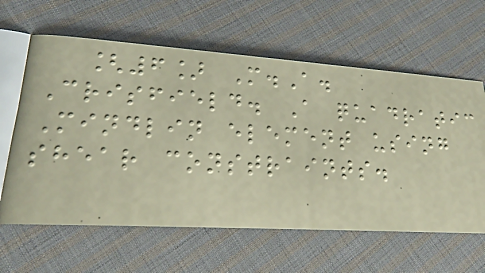[6] M.A.
Crisfield. A quadratic
Mindlin element using
shear constraints.
